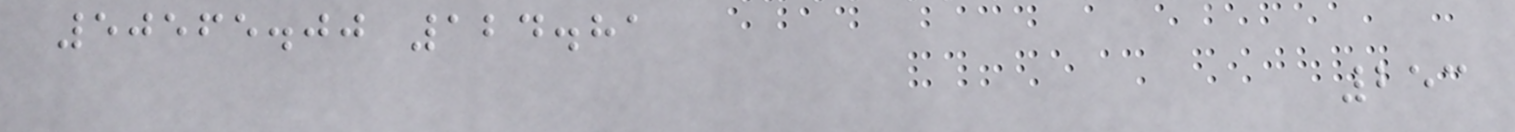50565.00 124.81
253
